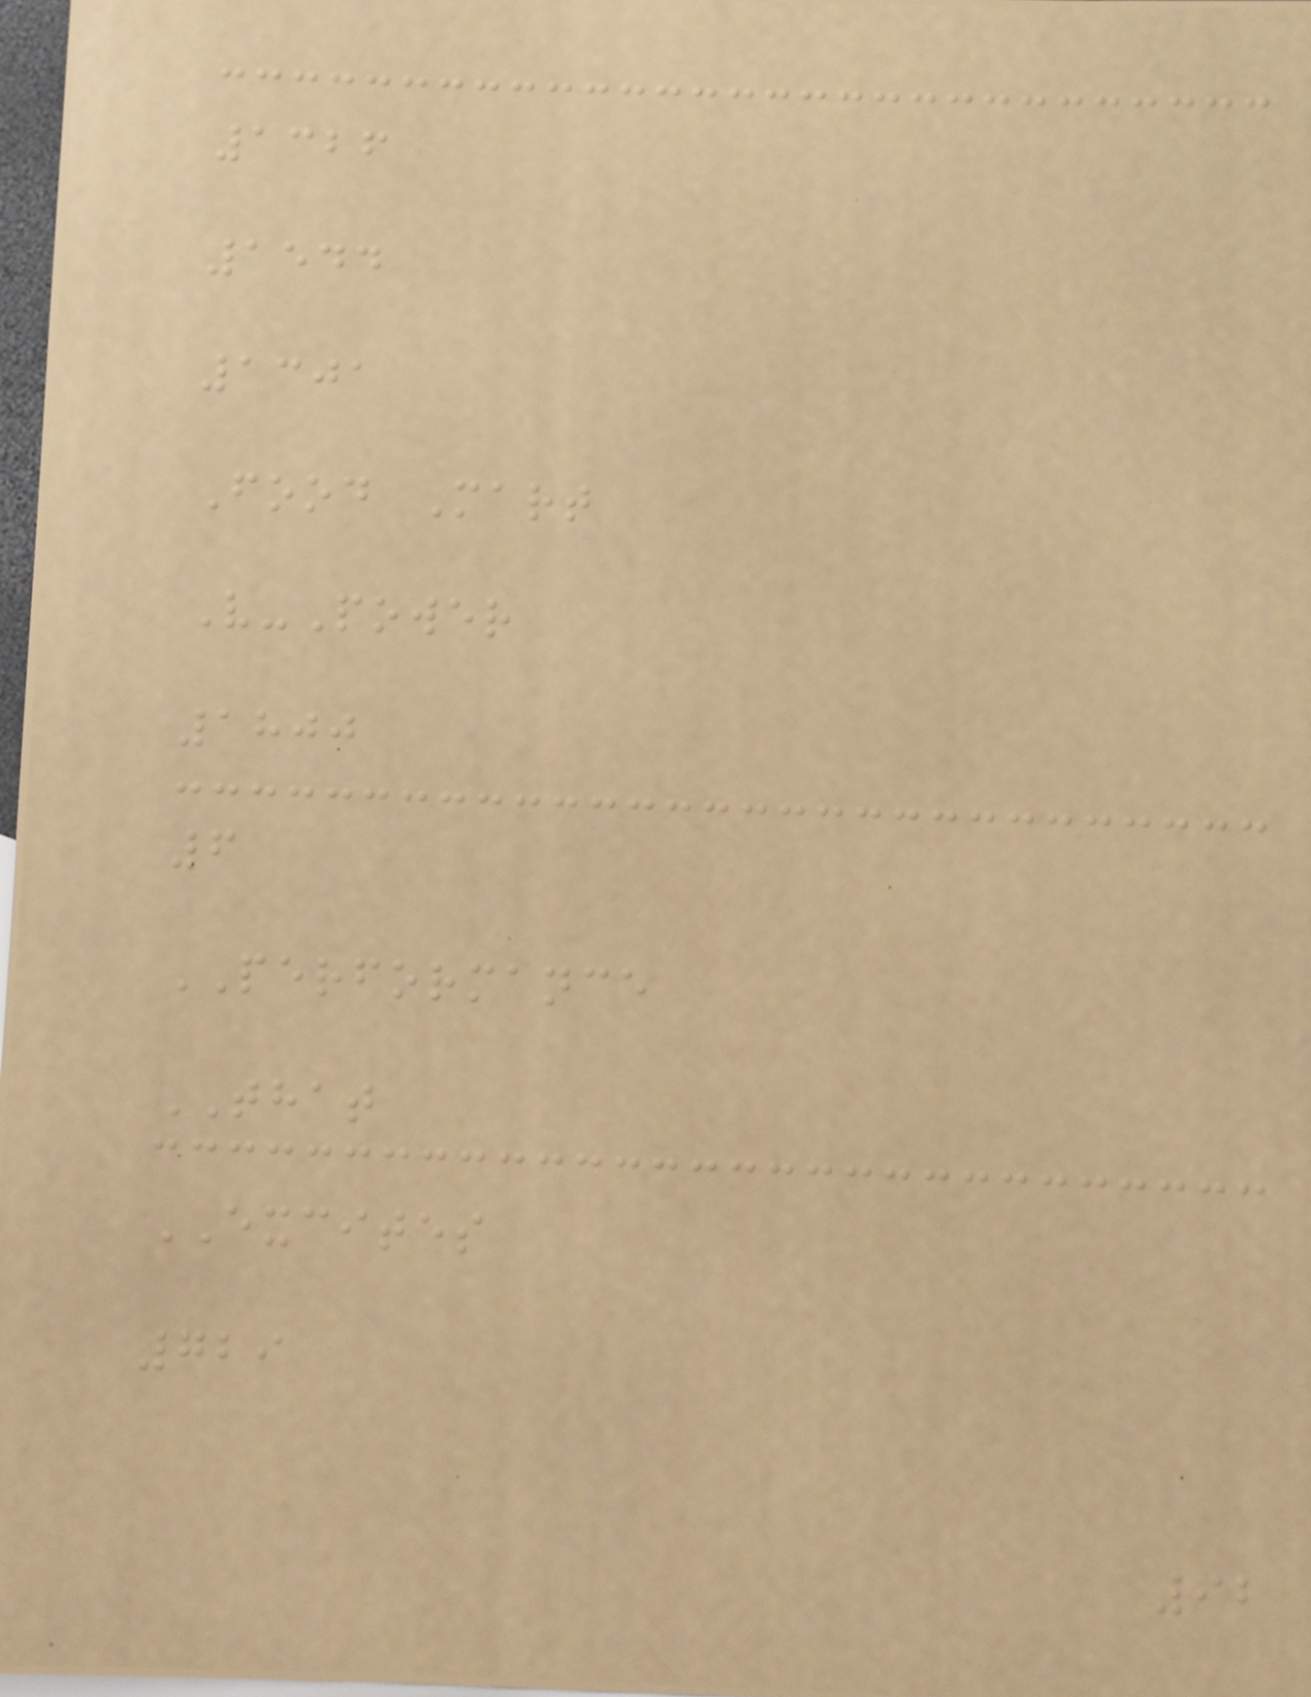1326
1544
1301
Food Mart
V-Power
1800
6
PERFORMANCE
THAT
EXCITES
729
92
